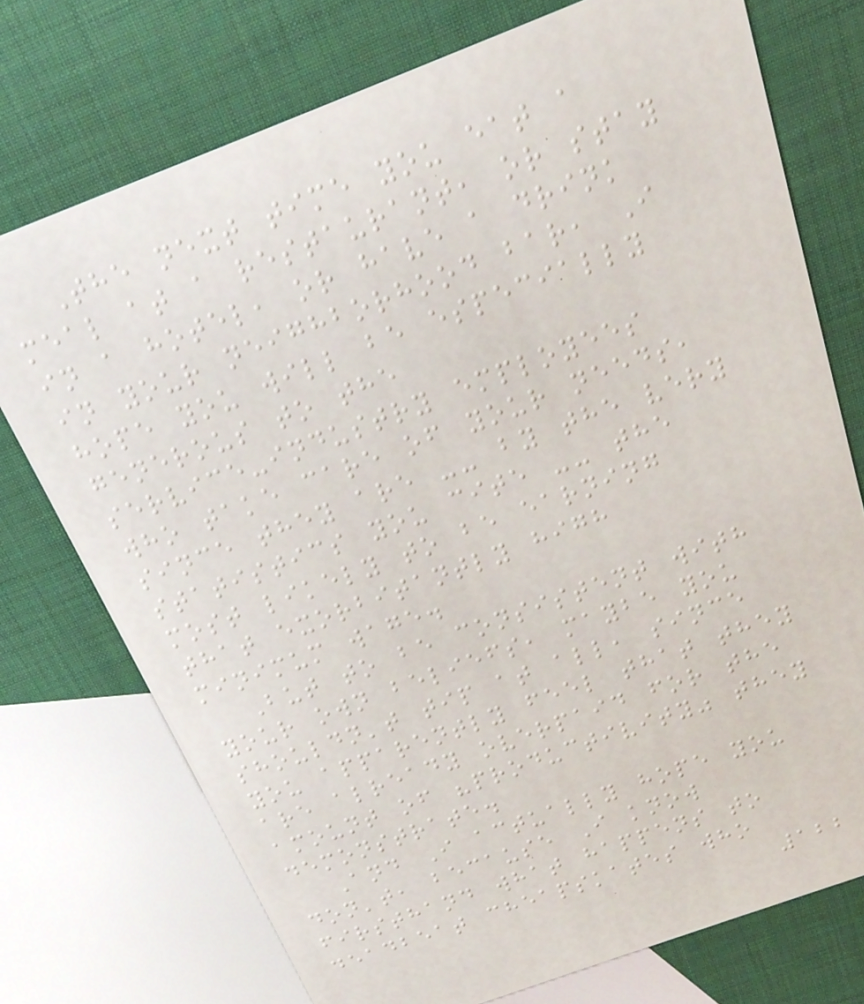The next time you eat a
meal at a restaurant, or stay
in a hotel, or have a drink
in your neighborhood bar, I
hope you will be especially
generous to the
service-industry employees
who take care of your needs,
since they are -- by the very
statistics you cite -- the
most likely to be earning
that exorbitantly high
minimum wage.
But to be consistent with
your own beliefs, maybe you
shouldn't tip at all, since
you apparently feel that they
are already overpaid for the
amount of "productivity" they
demonstrate.
And I actually hope you
don't, because I know
firsthand what happens to
deadbeat cheapskates who
122
